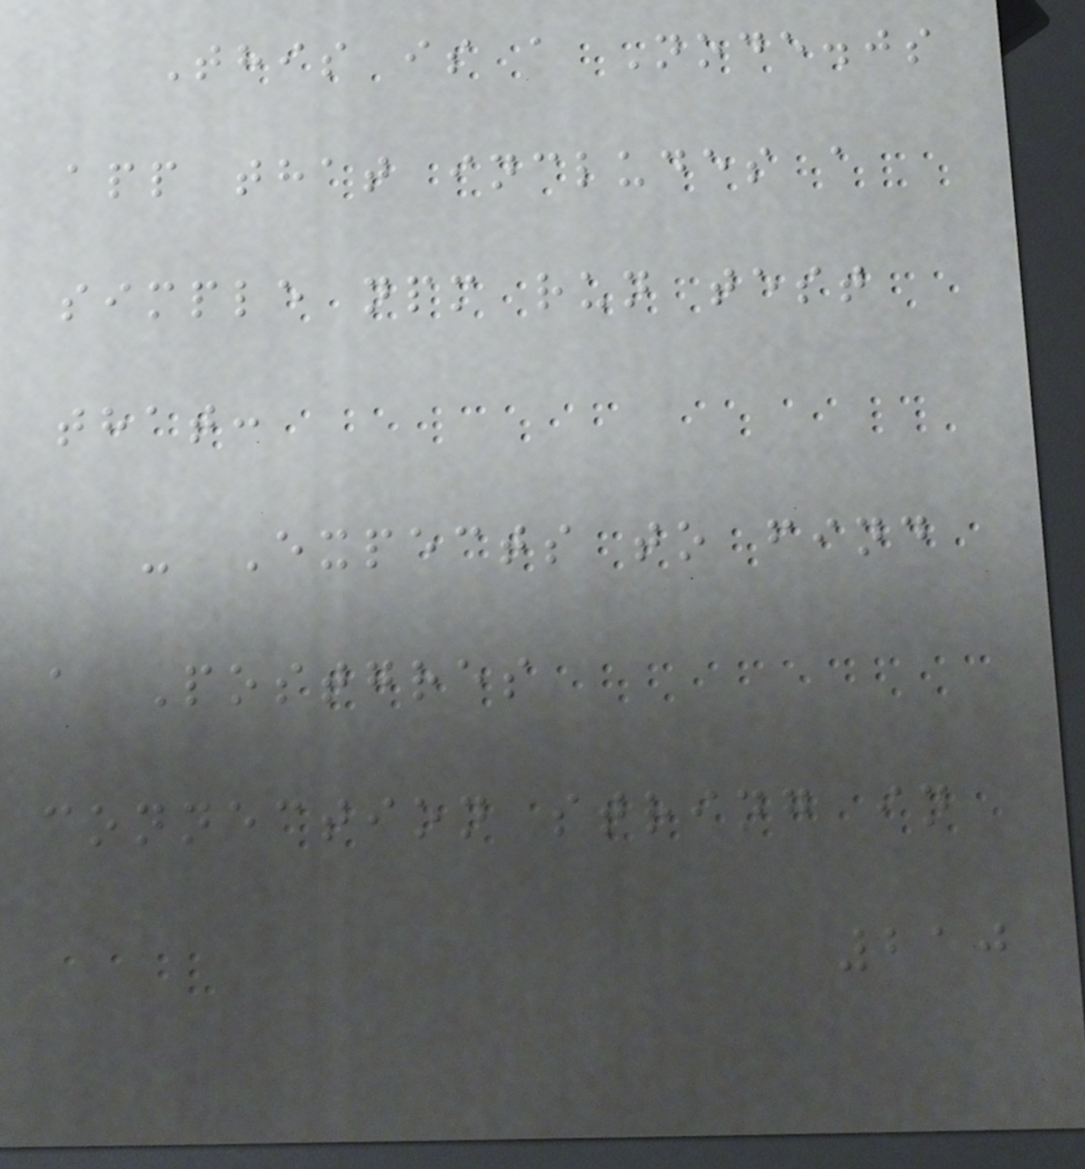This is a Node.js
app that includes a
simple npm run test
that:
- Expects to find
a Postgres
connection string in
210
